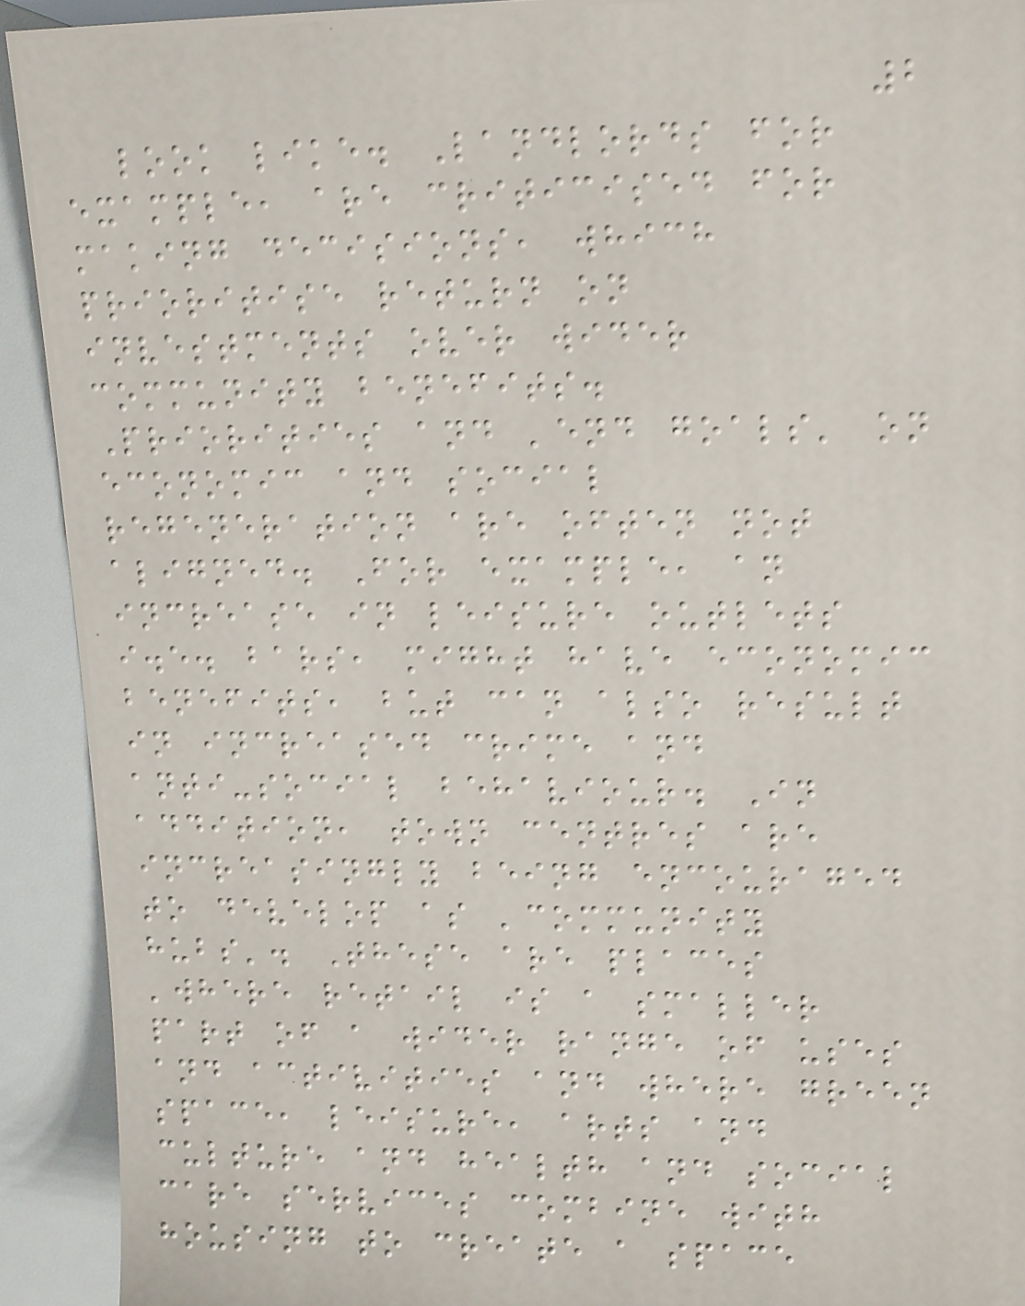2
look like. Landlords for
example, are criticised for
making decisions, which
prioritise return on
investments over wider
community benefits.
Priorities and 'end goals' on
economic and social
regeneration are often not
aligned. For example, an
increase in leisure outlets
i.e. bars, might have economic
benefits, but can also result
in increased crime and
anti-social behaviour. In
addition, town centres are
increasingly being encouraged
to develop as 'community
hubs'. These are places
'where retail is a smaller
part of a wider range of uses
and activities and where green
space, leisure, arts and
culture and health and social
care services combine with
housing to create a space
